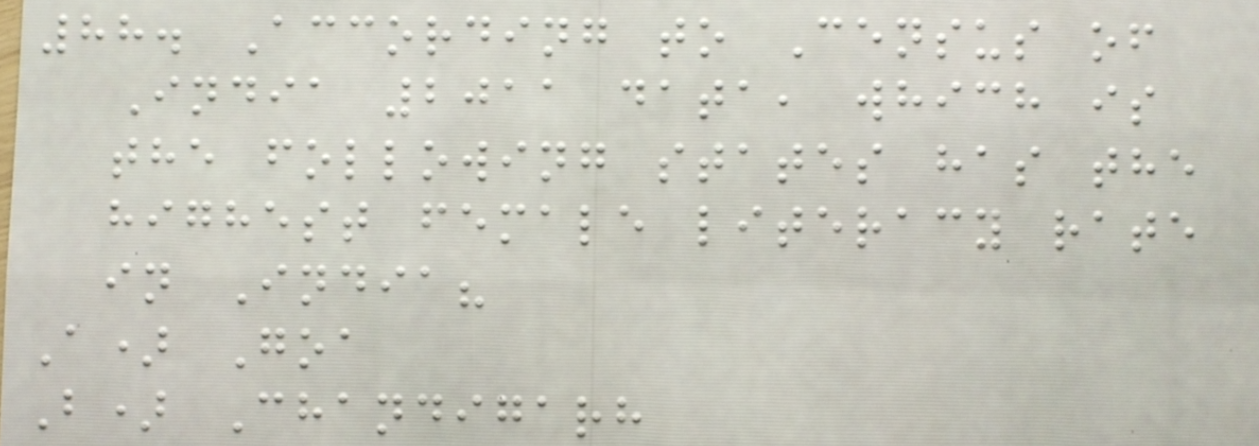88. According to Census of
India 2011 data, which is
the following states has the
highest female literacy rate
in India?
A) Goa
B) Chandigarh
